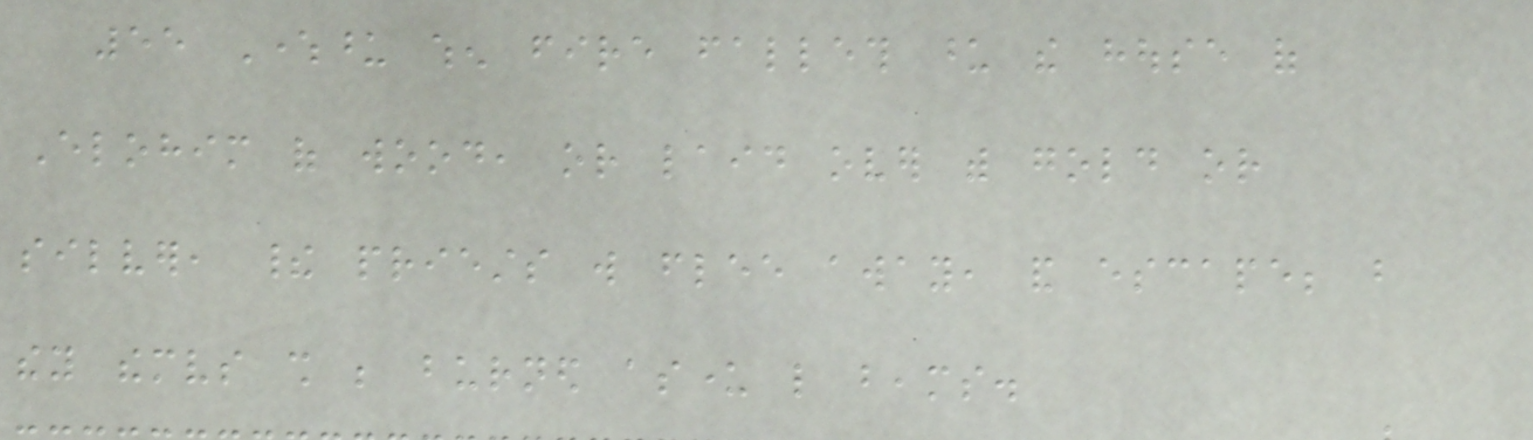55 Whereupon when fire falleth upon the house of
Elohim of wood, or laid over with gold or
silver, their priests will flee away, and escape; but
they themselves shall be burned asunder like beams.
